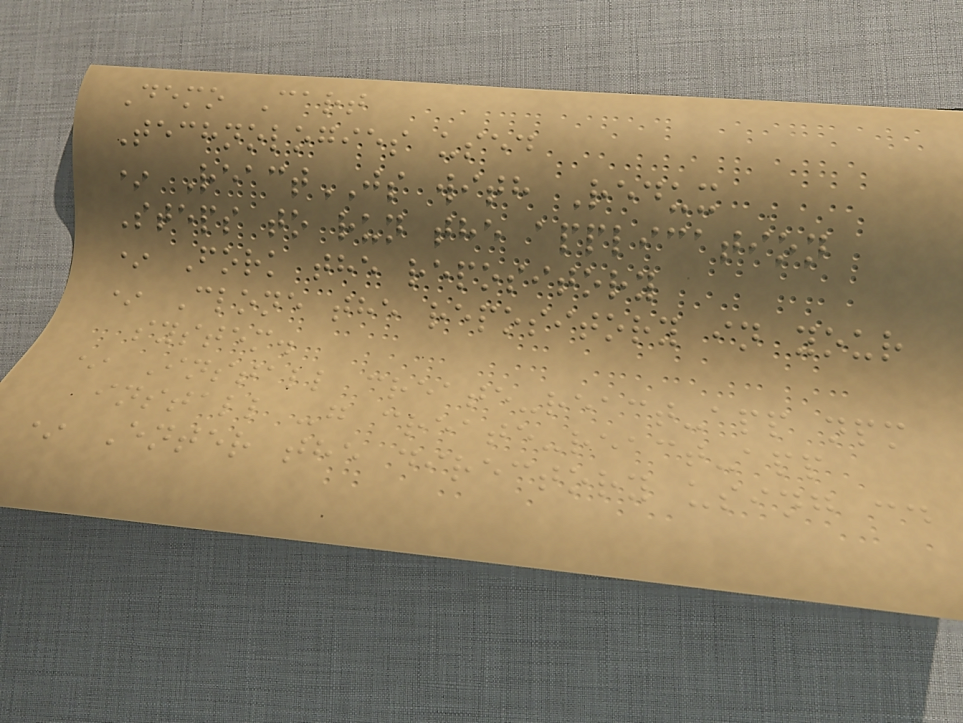Demo Cart
Technologies used
* ReactJS with Redux
Steps to run the application
* Fork the repository
* Clone the repository in your
system.
* Install create-react-app npm
install -g create-react-app
* Enter the directory using cd
